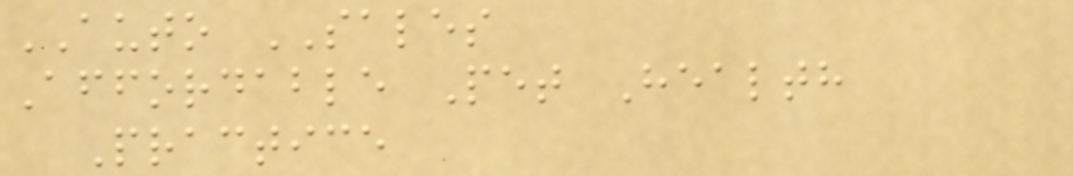AUTO SALES
Affordable Pet Health
Practice
